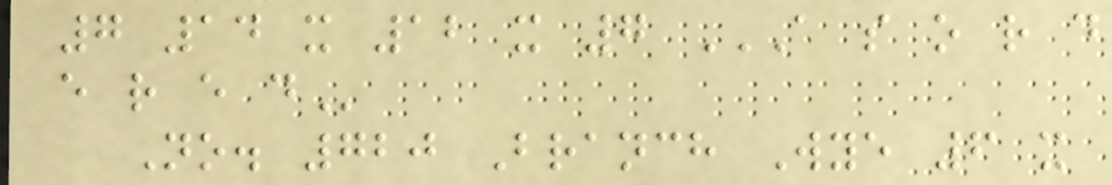7 14 x 12 x 7 A S O R D
E R E D
No. 720 Branch Wye 6 x
